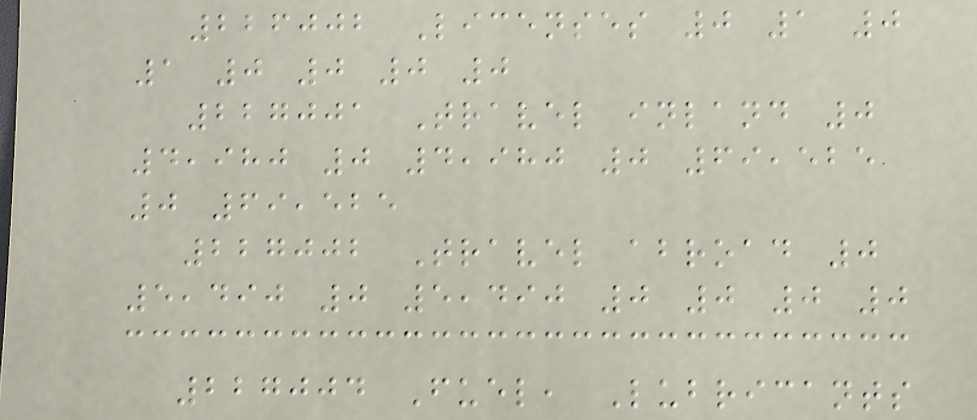226002 Licenses 0 1 0
1 0 0 0 0
227001 Travel inland 0
4,980 0 4,980 0 69,525
0 69,525
227002 Travel abroad 0
5,490 0 5,490 0 0 0 0
227004 Fuel, Lubricants
